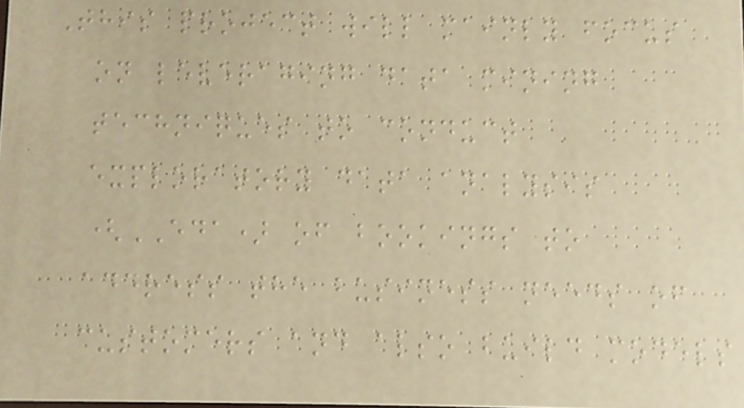This project will mainly focus
on leveraging data mining
techniques to conduct
exploratory data analysis
(EDA) of bookings to
address the business needs of
customers and also build models
